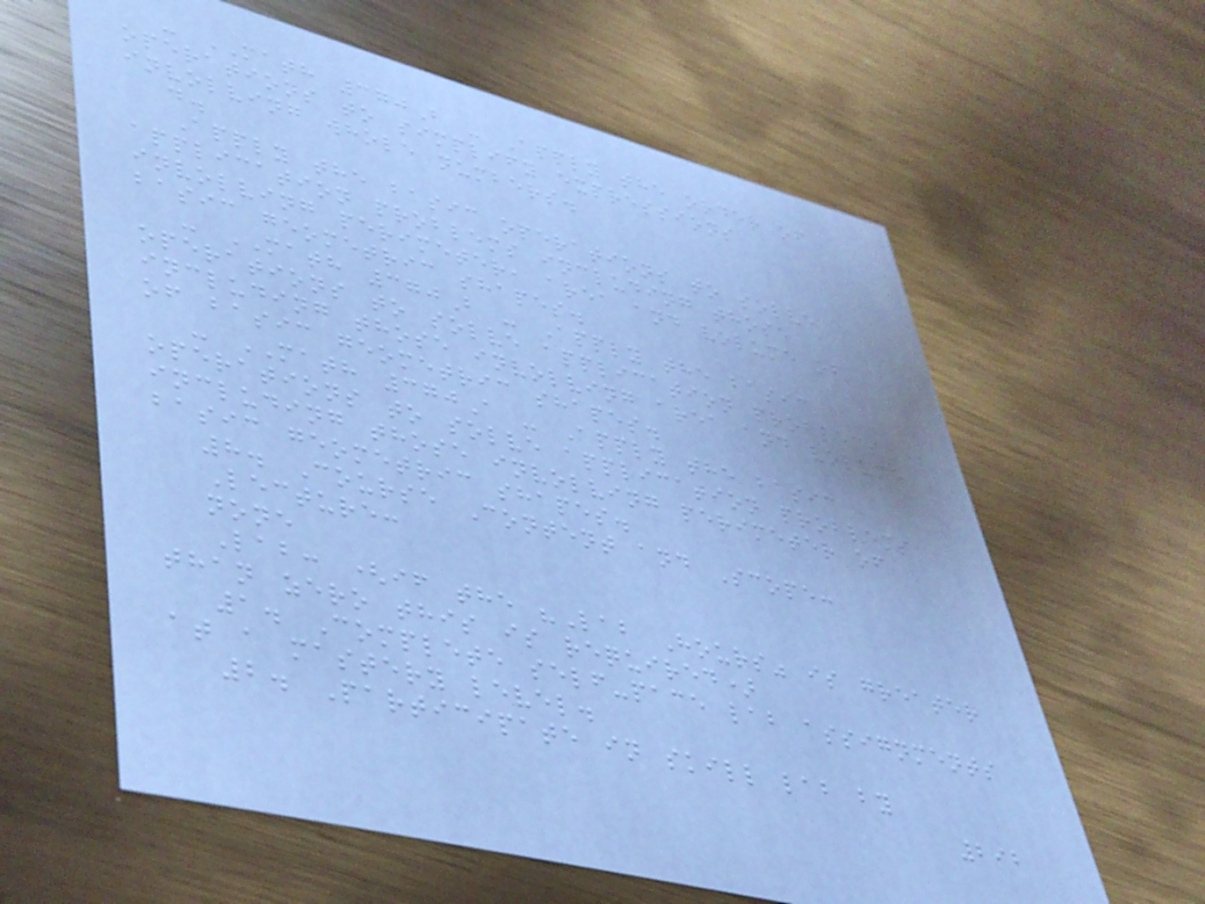- MATH 370B - Apply the order of
operations to simplify expressions
involving whole numbers.
d.
Apply the basic operations to solve
application problems including those
involving perimeter, area and volume of
basic geometric shapes.
- MATH 370B - Apply the basic
operations to solve application problems
including those involving area and volume
of basic geometric shapes.
- MATH 370A - Apply the basic
operations to solve application problems
including those involving perimeter of
basic geometric shapes.
8. Course Content and Scope:
Lecture:
none
Lab: (if the "Lab Hours" is greater
than zero this is required)
1. Complete self-pace lab assignments
at a mastery level.
2. Participate in skill lab by
292
